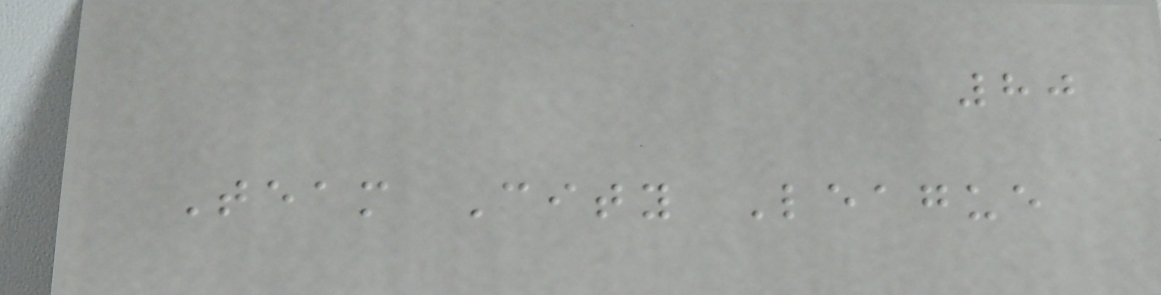80
Team City League
